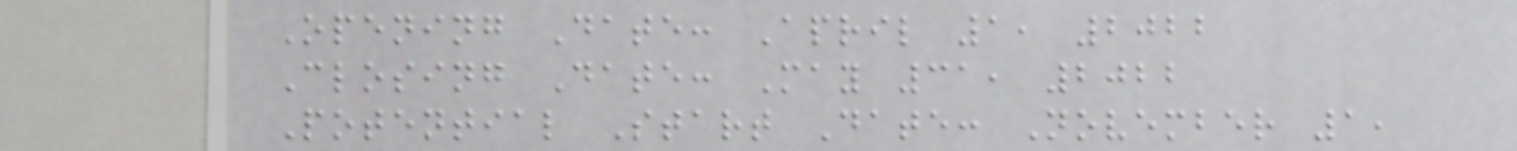Opening Date: April 1, 2022
Closing Date: May 31, 2022
Potential Start Date: November 1,
